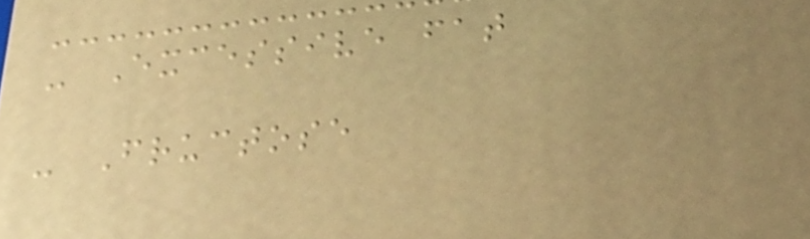- Excessive fat
- Fructose
